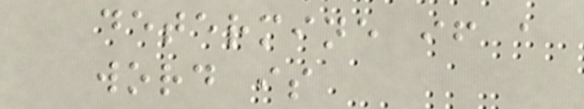determine if a
word is
